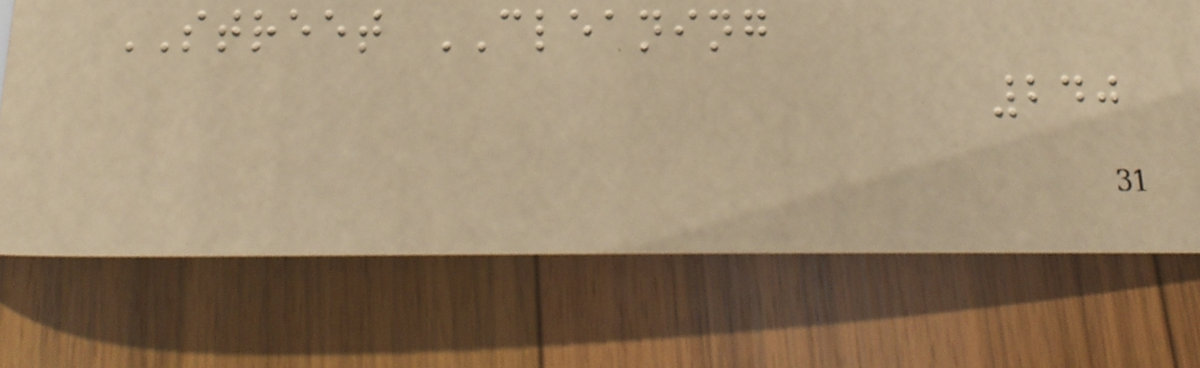STREET CLEANING
240
